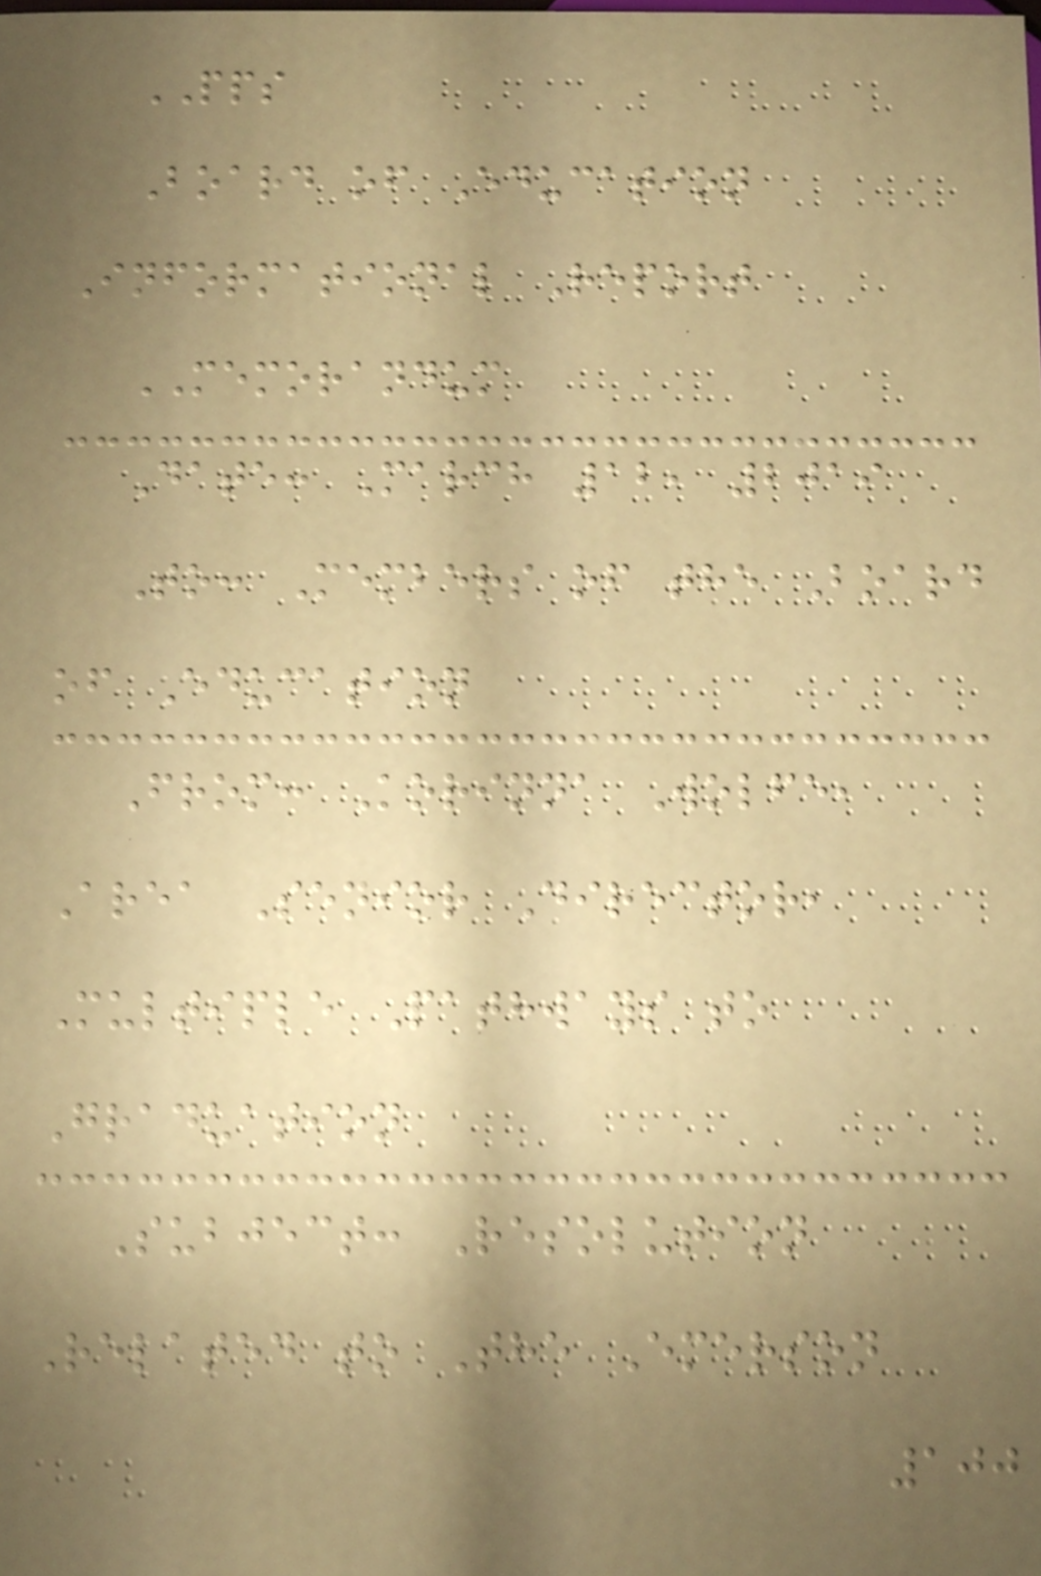PPS
Board of Education
Informational Report
MEMORANDUM
Date: March 12, 2019
To: Members of the Board
of Education
From: Korinna Wolfe,
Area Senior Director,
Multiple Pathways to
Graduation
Subject: Resolution
Related to The Emerson
100
